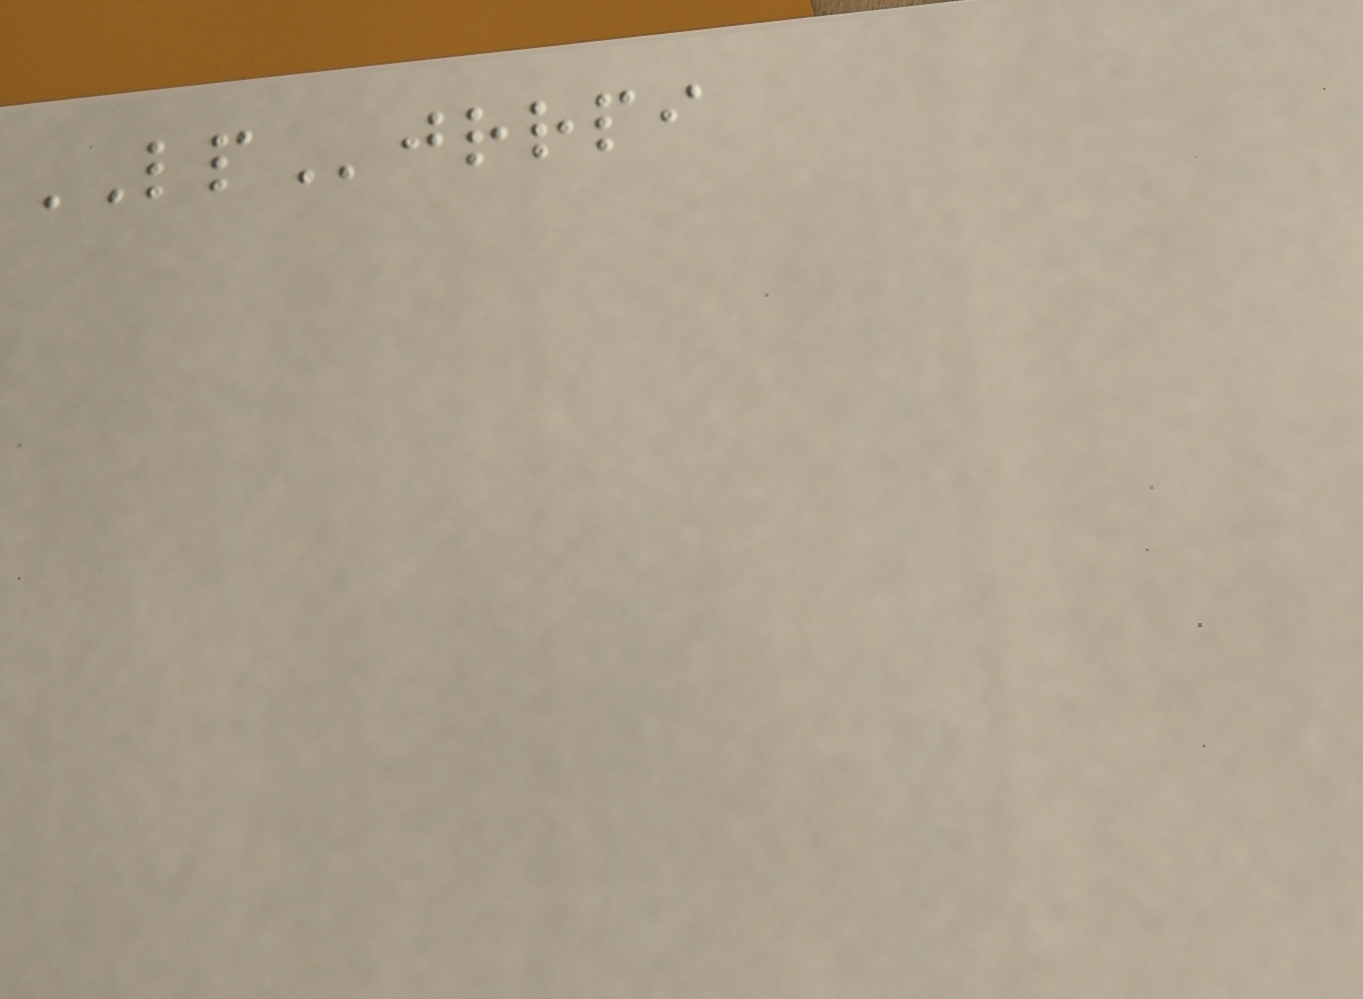LPjrrpi
